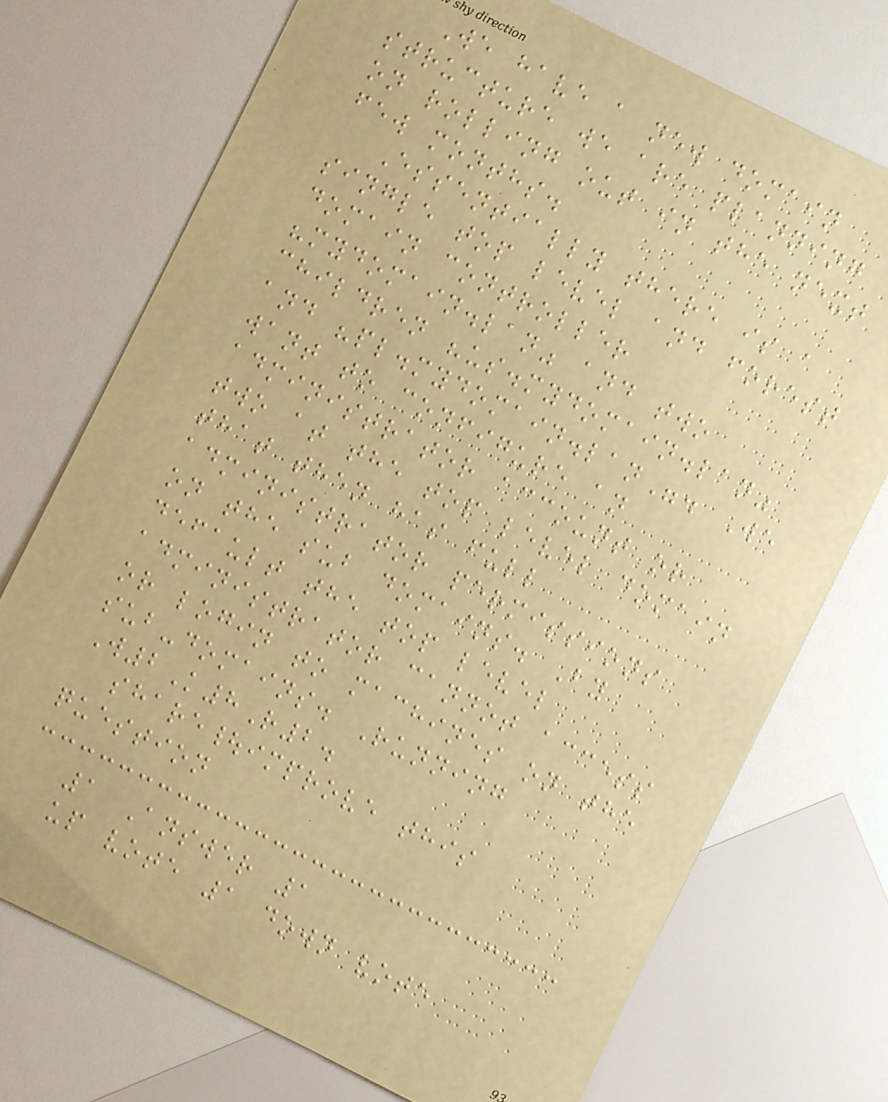We have a new domain
structure we are planning
on rolling out in the next
few months.
Essentially there is a
single top level and forest
domain controller
"mydomain.lan" and two
children "us.mydomain.lan"
and "pl.mydomain.lan". We
want to configure an
administrator account or
two at the top level domain
that then has full
administrator permissions
on the sub domains. By
default the top level
administrator cannot access
or login to machines on the
sub-domains. Running
W2K8R2.
share|improve this
question
1 Answer 1
up vote 1 down vote
